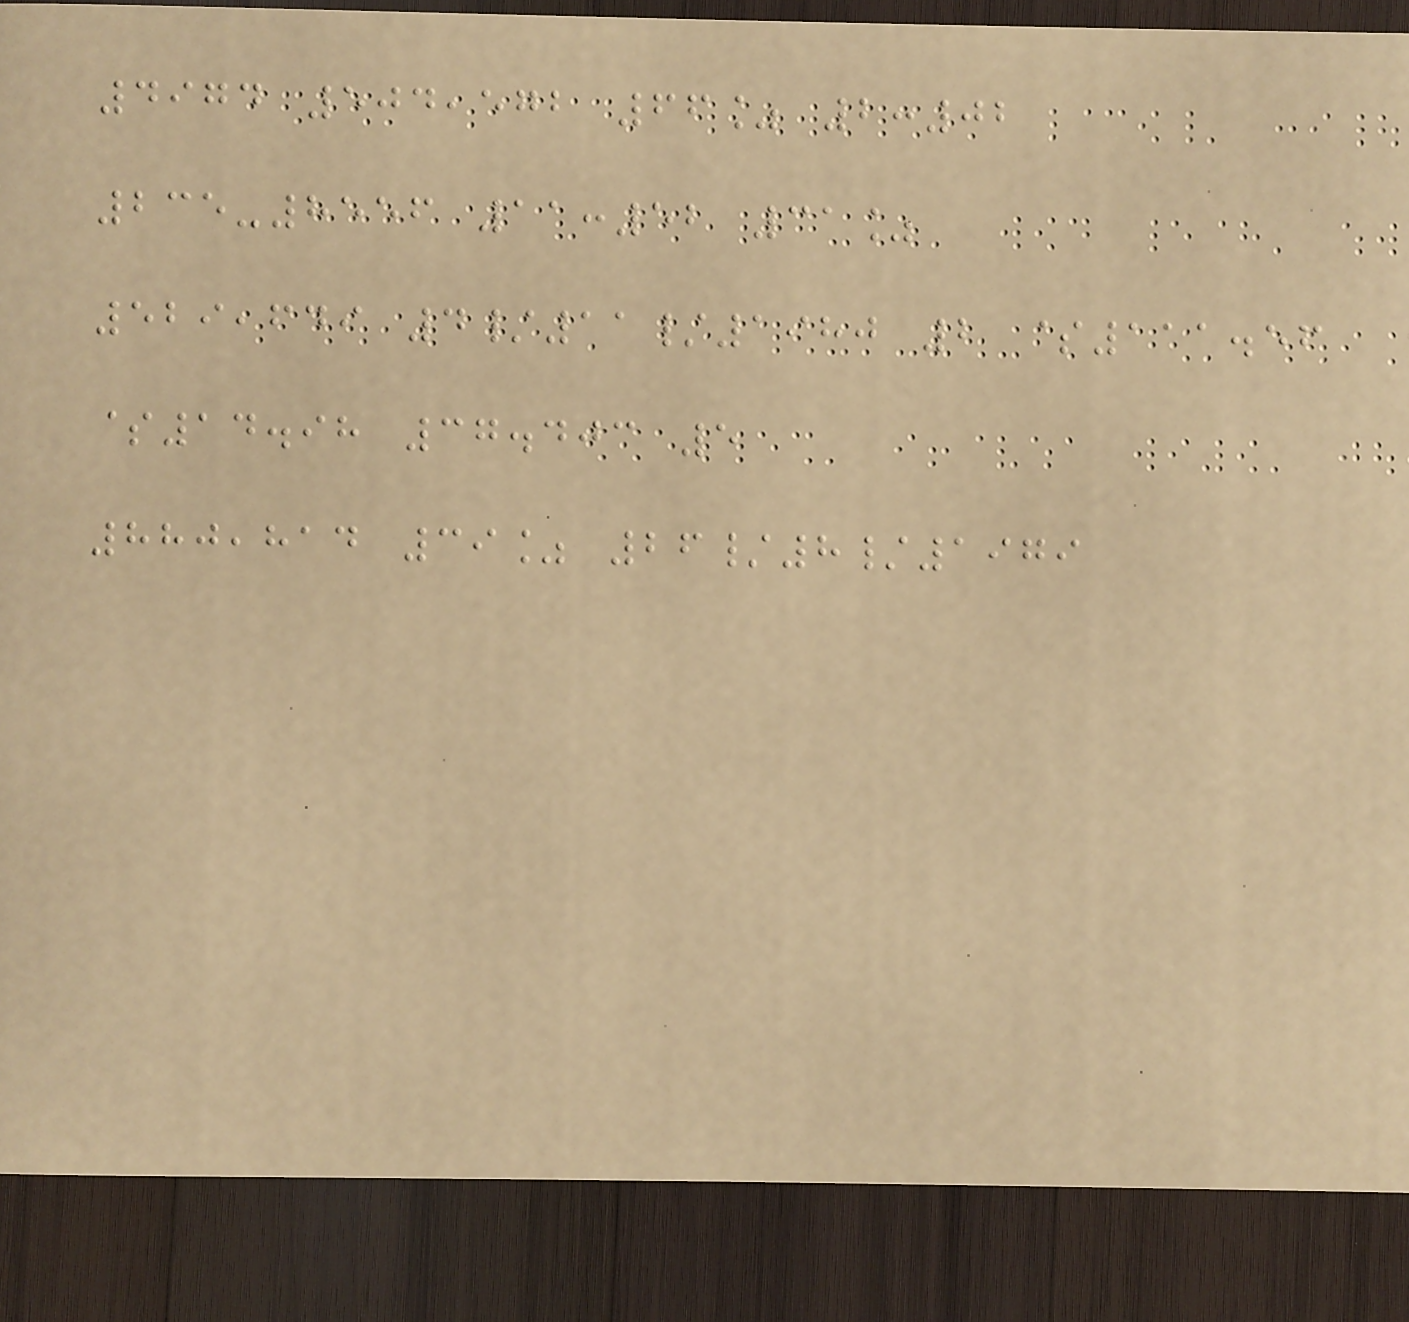4974 504,572 66% 2:02
235-8556 11:52 31%
529,649 4/11/1980 2 $111.56
$14.98 37.403 5
880,814 39% 26/8/1979
